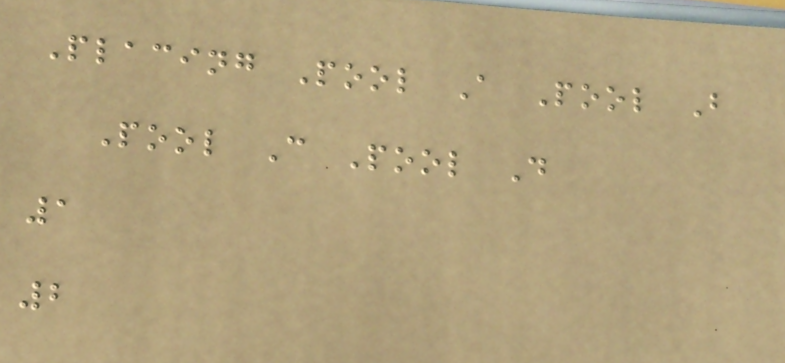Placing Pool A Pool B
Pool C Pool D
1
2
